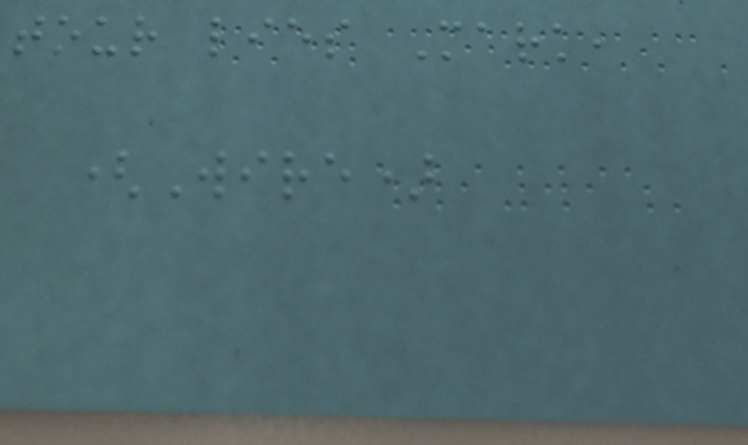tour lies Mark,
(Wire)
